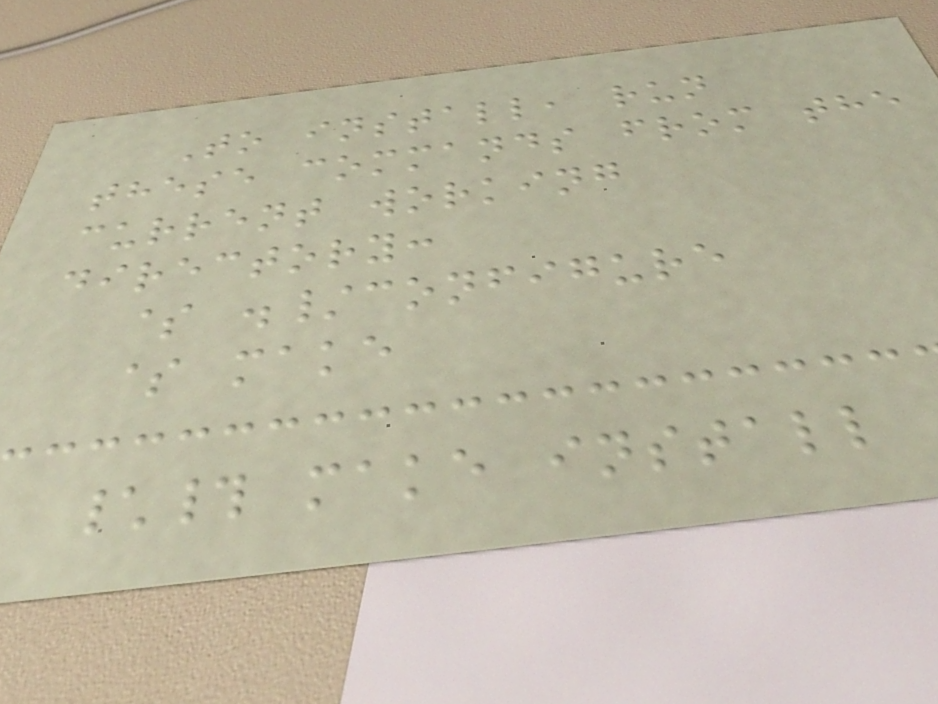To install, run
these commands from the
current working
directory:
$ ./configure
$ make
\# make install
